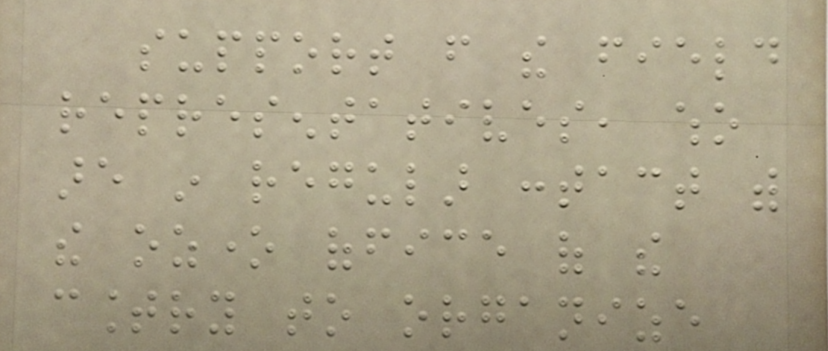support from the field
representatives, who
are in regular contact with
the ozone office of the
country to organize
